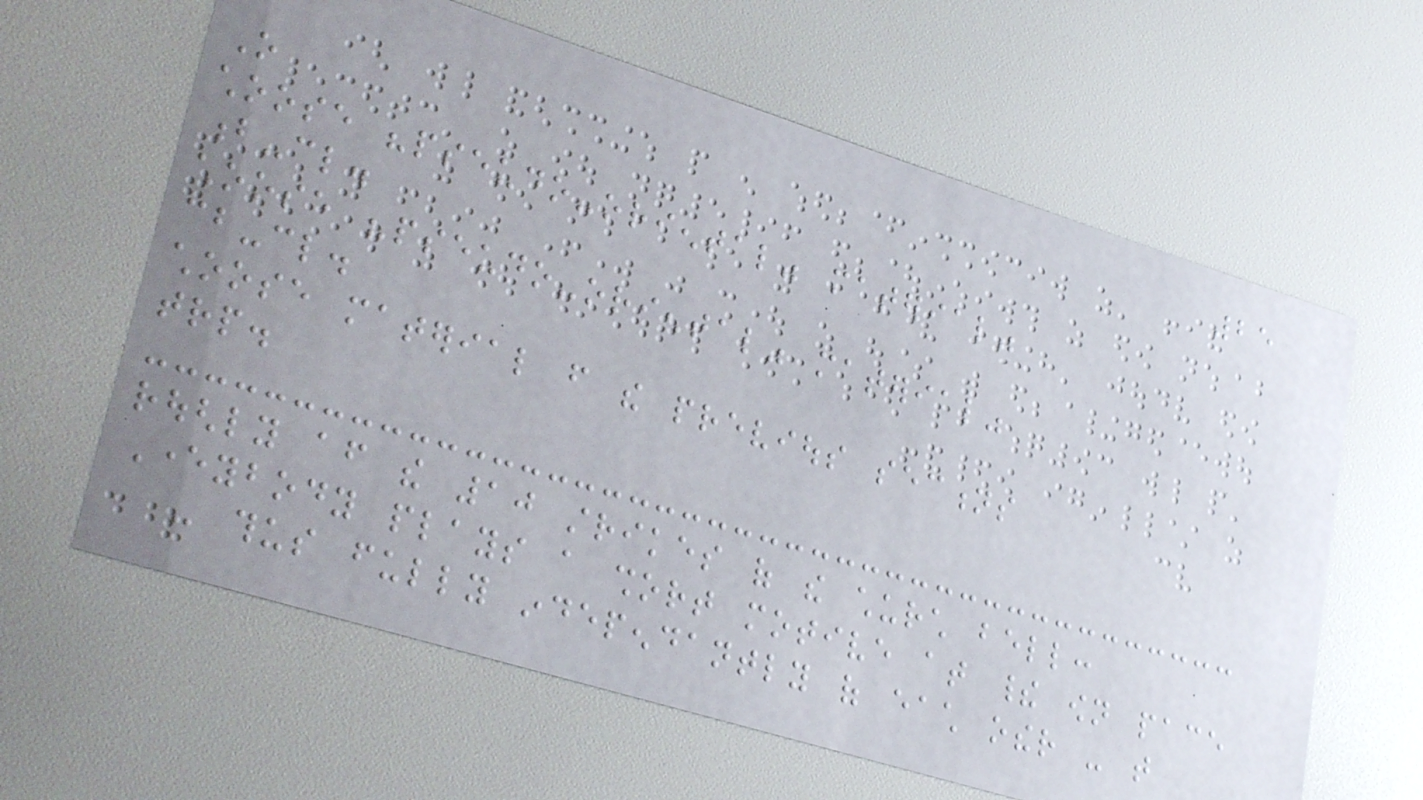25
O
choose "pseudo-oriental" material"
b-cl.
choose "pseudo-oriental" material"
cb-cl.
choose material from the previous sections
trp.
roughly after the 10 strikes of the church bell:
Everybody plays a short motive at their own pace
- thus fully independantly of each other - that
